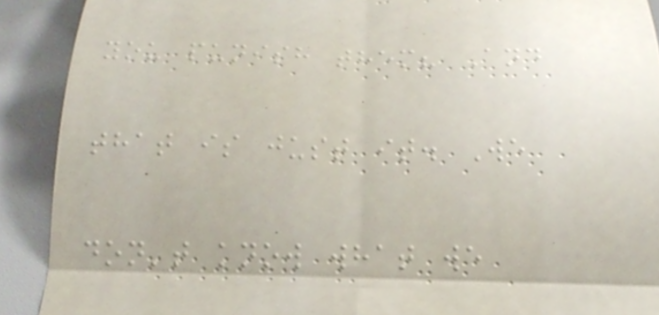you punish them? And
that is just it. We
don't know what we
